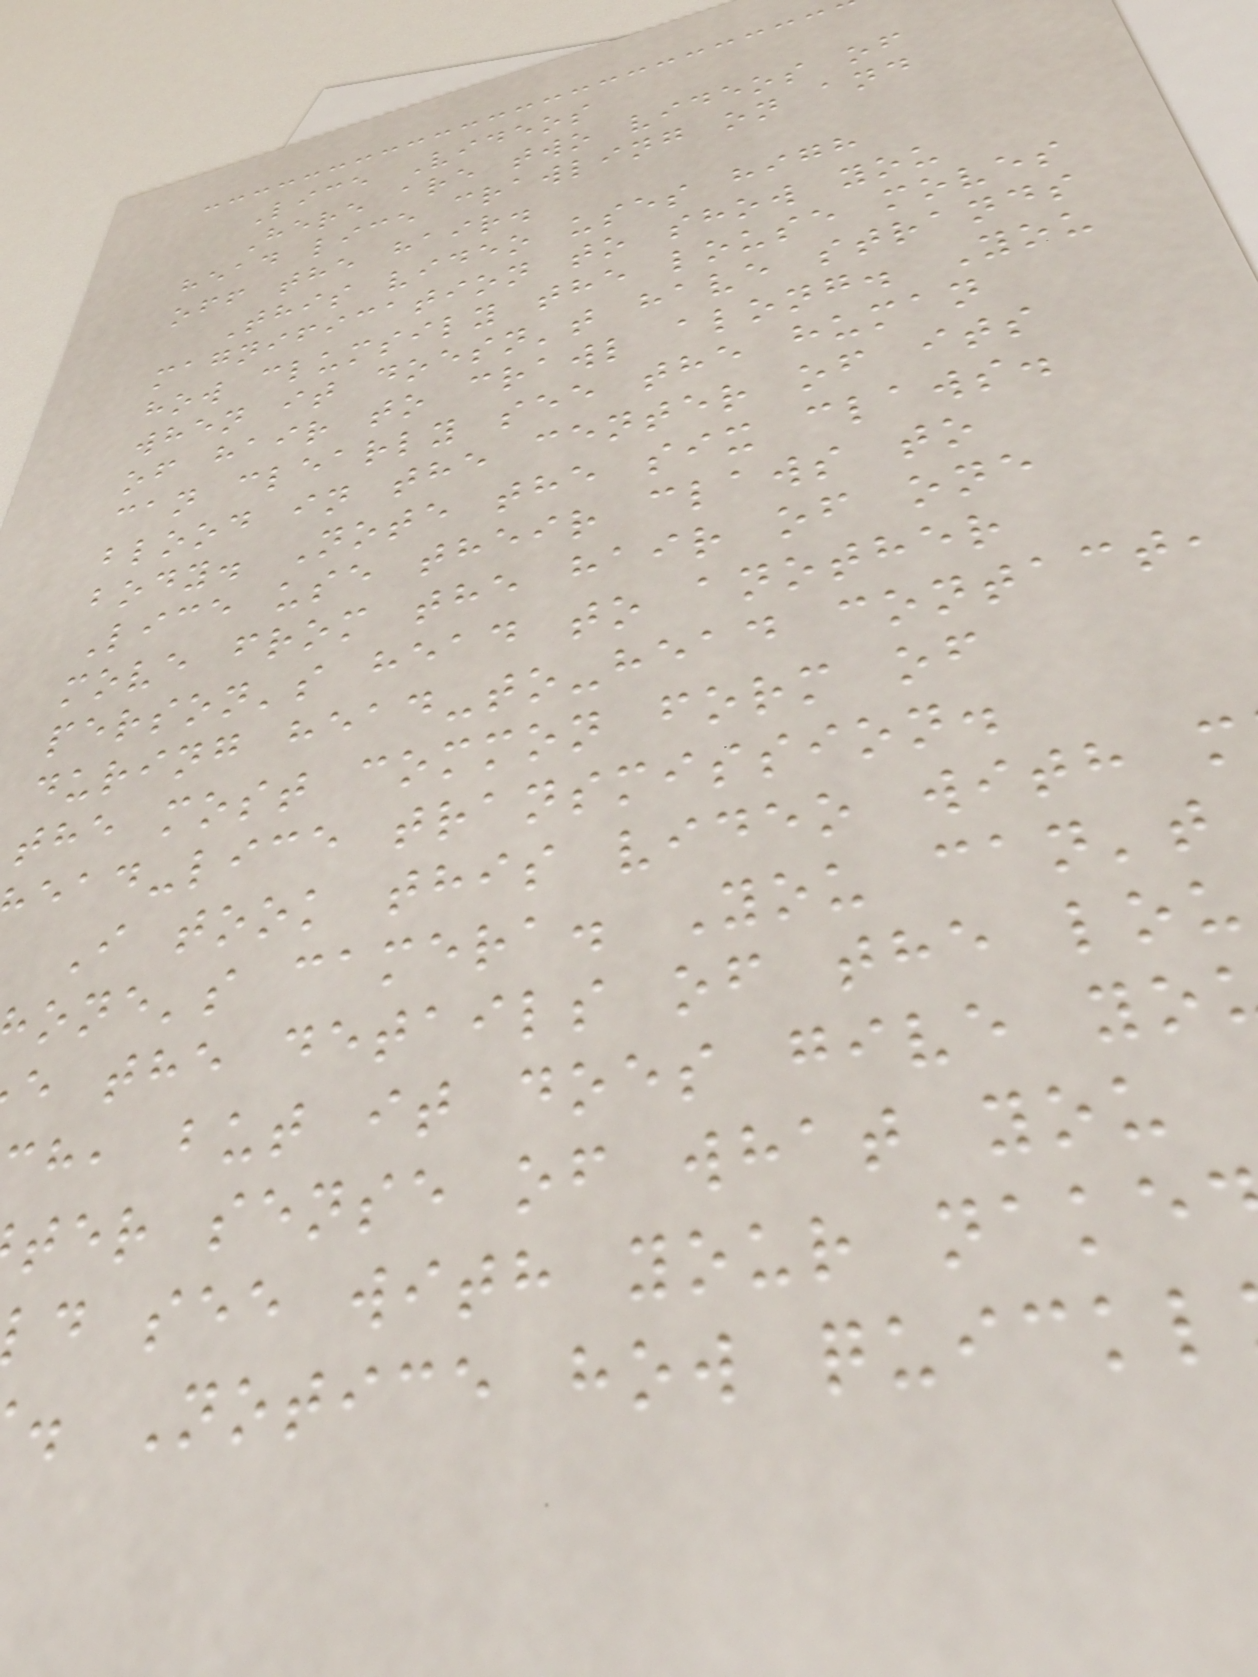Lice Videos
Here are two videos of
head lice crawling on and
off the hair.
This video uses high
magnification to show you
how clumsily the louse moves
when it doesn't have strands
of hair to crawl along. You
can clearly see the human
blood in the center of its
body. Note the six claws.
Lice use their claws to
move from the hair of one
person's head to another
during head-to-head contact,
the most common form of
ead-lice transmission.
I took this video with m
one's camera. You can't
e the details of the lou
h, but it does give yo
ter sense of what you
d see with your nake
. Notice how quickl
